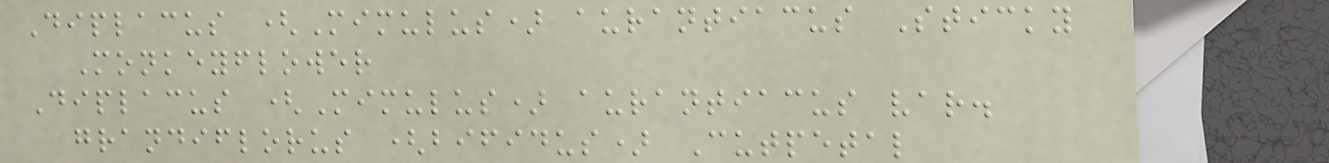Diplacus (Mimulus) aurantiacus Sticky
Monkeyflower
Diplacus (Mimulus) aurantiacus var.
grandiflorus (bifidus) Cutpetal
